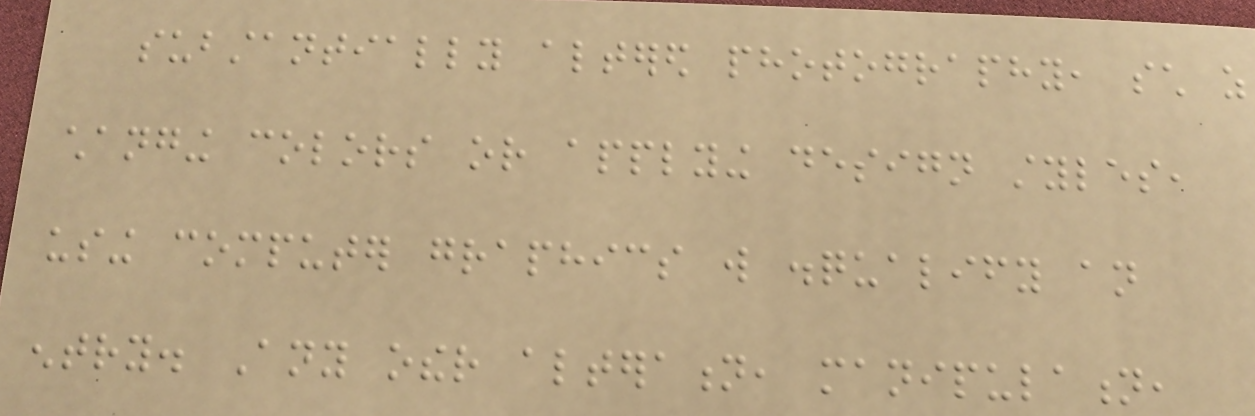substantially altered photography, such as
changing colors or applying design styles,
using computer graphics will disqualify an
entry. Any other alteration, manipulation,
